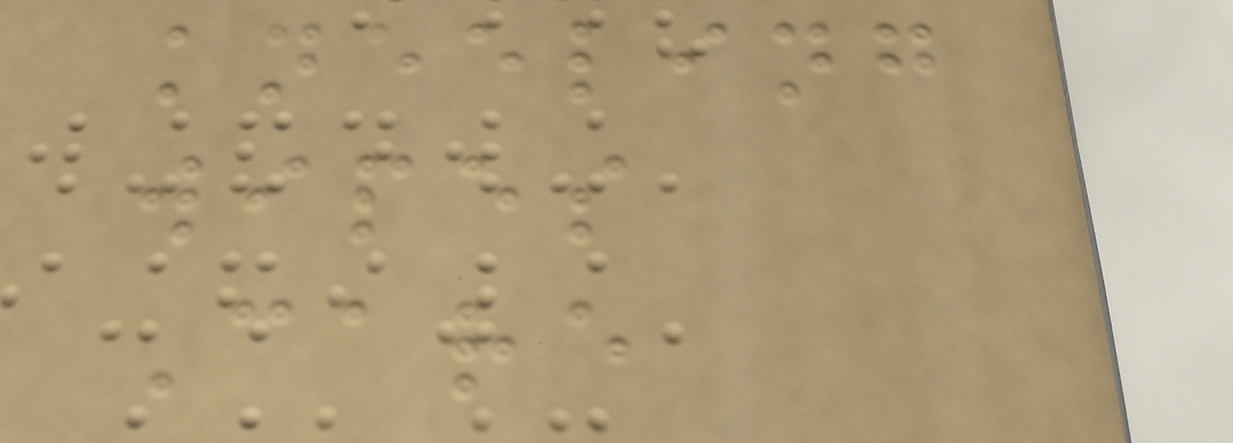kneeling
wipes
Care
